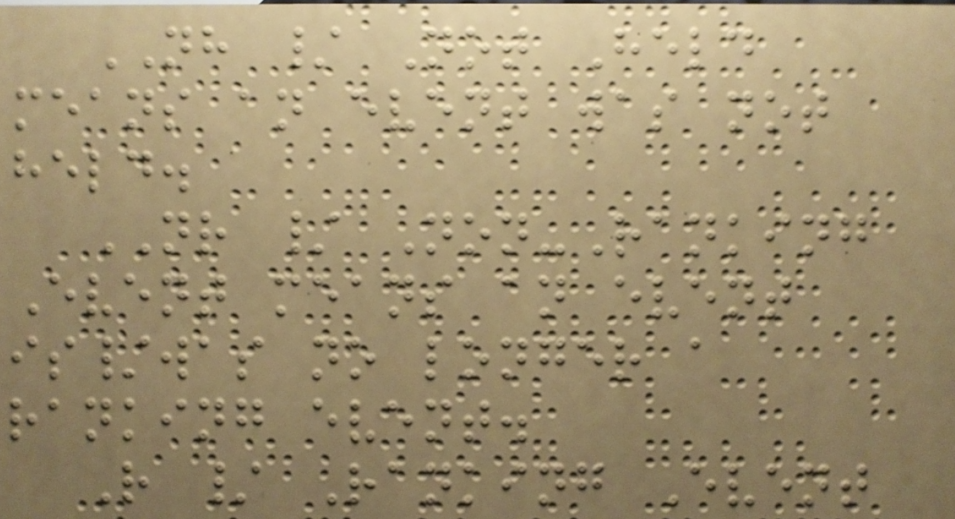NH / Not Held
means an event was not
held.
NR / Non-Ranking
Event means an event
is/was no longer a
ranking event.
R / Ranking Event
